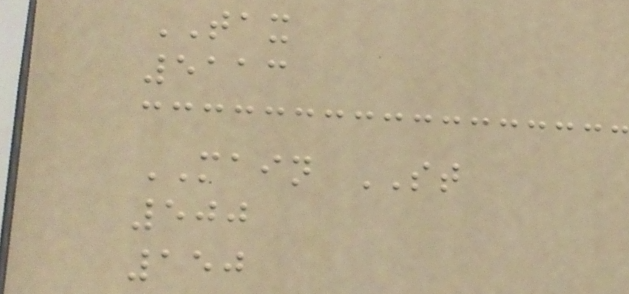TAX
5113
MAIN ST
500
150
